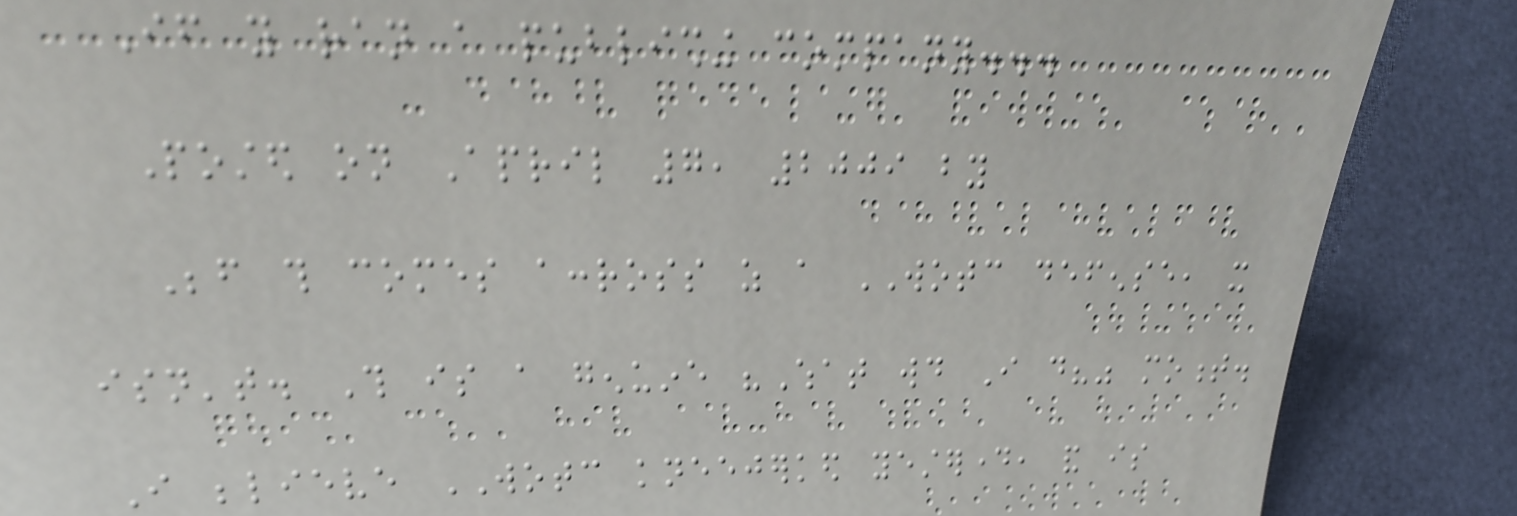If you ran a publishing company...
Posted on April 7, 2009 by
Before this comes accross as a WOTC defense, it
isn't. This is a genuine "What would I do?" moment.
I believe WOTC kneejerked yesterday, and is
